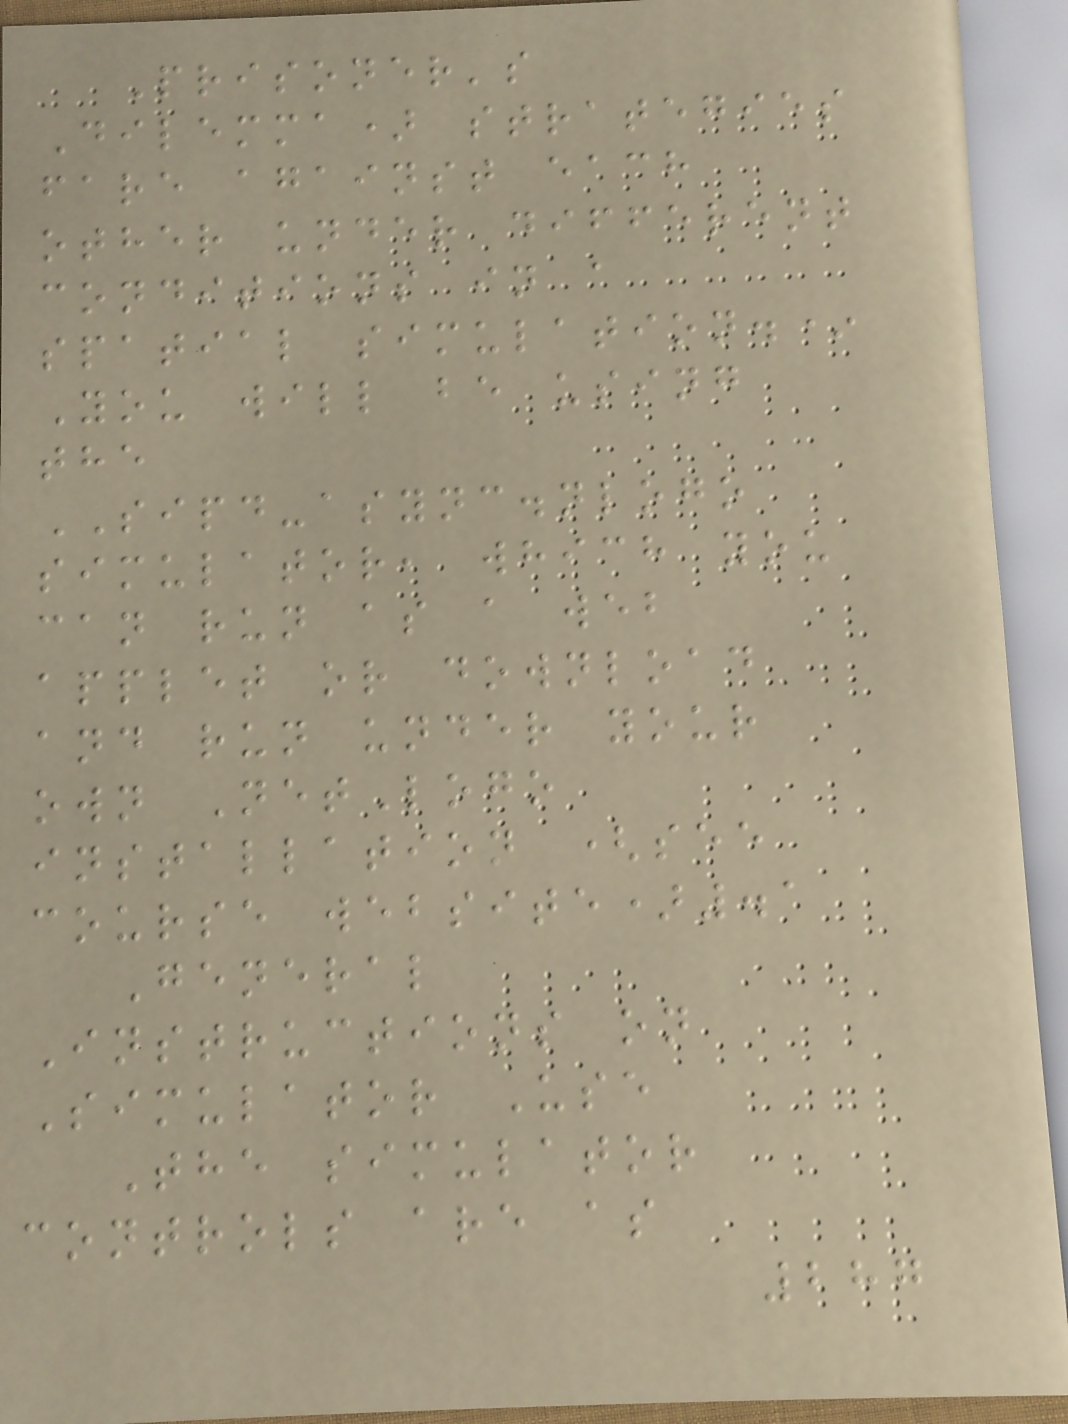Prisoner's
Dilemma) strategies
fare against each
other under different
conditions in a
spatial simulation.*
You will be using
the
SIPD-async.nlogo
simulator, which you
can run as a web
applet or download
and run under your
own NetLogo
installation (see
course website).1
General
Instructions on
Simulator Use
The simulator
controls are as
287
